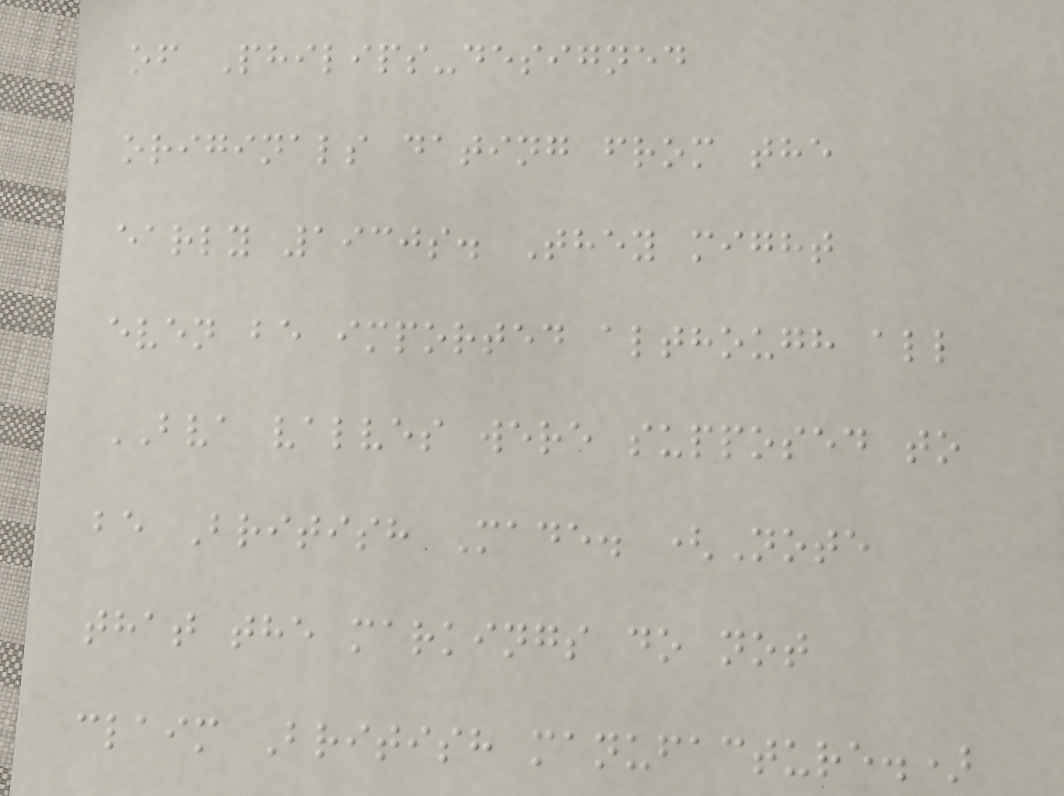of Philips-designed
originals dating from the
early 1930s. They might
even be imported although all
BVA valves were supposed to
be British Made. (Note
that the markings do not
claim British manufacture.)
